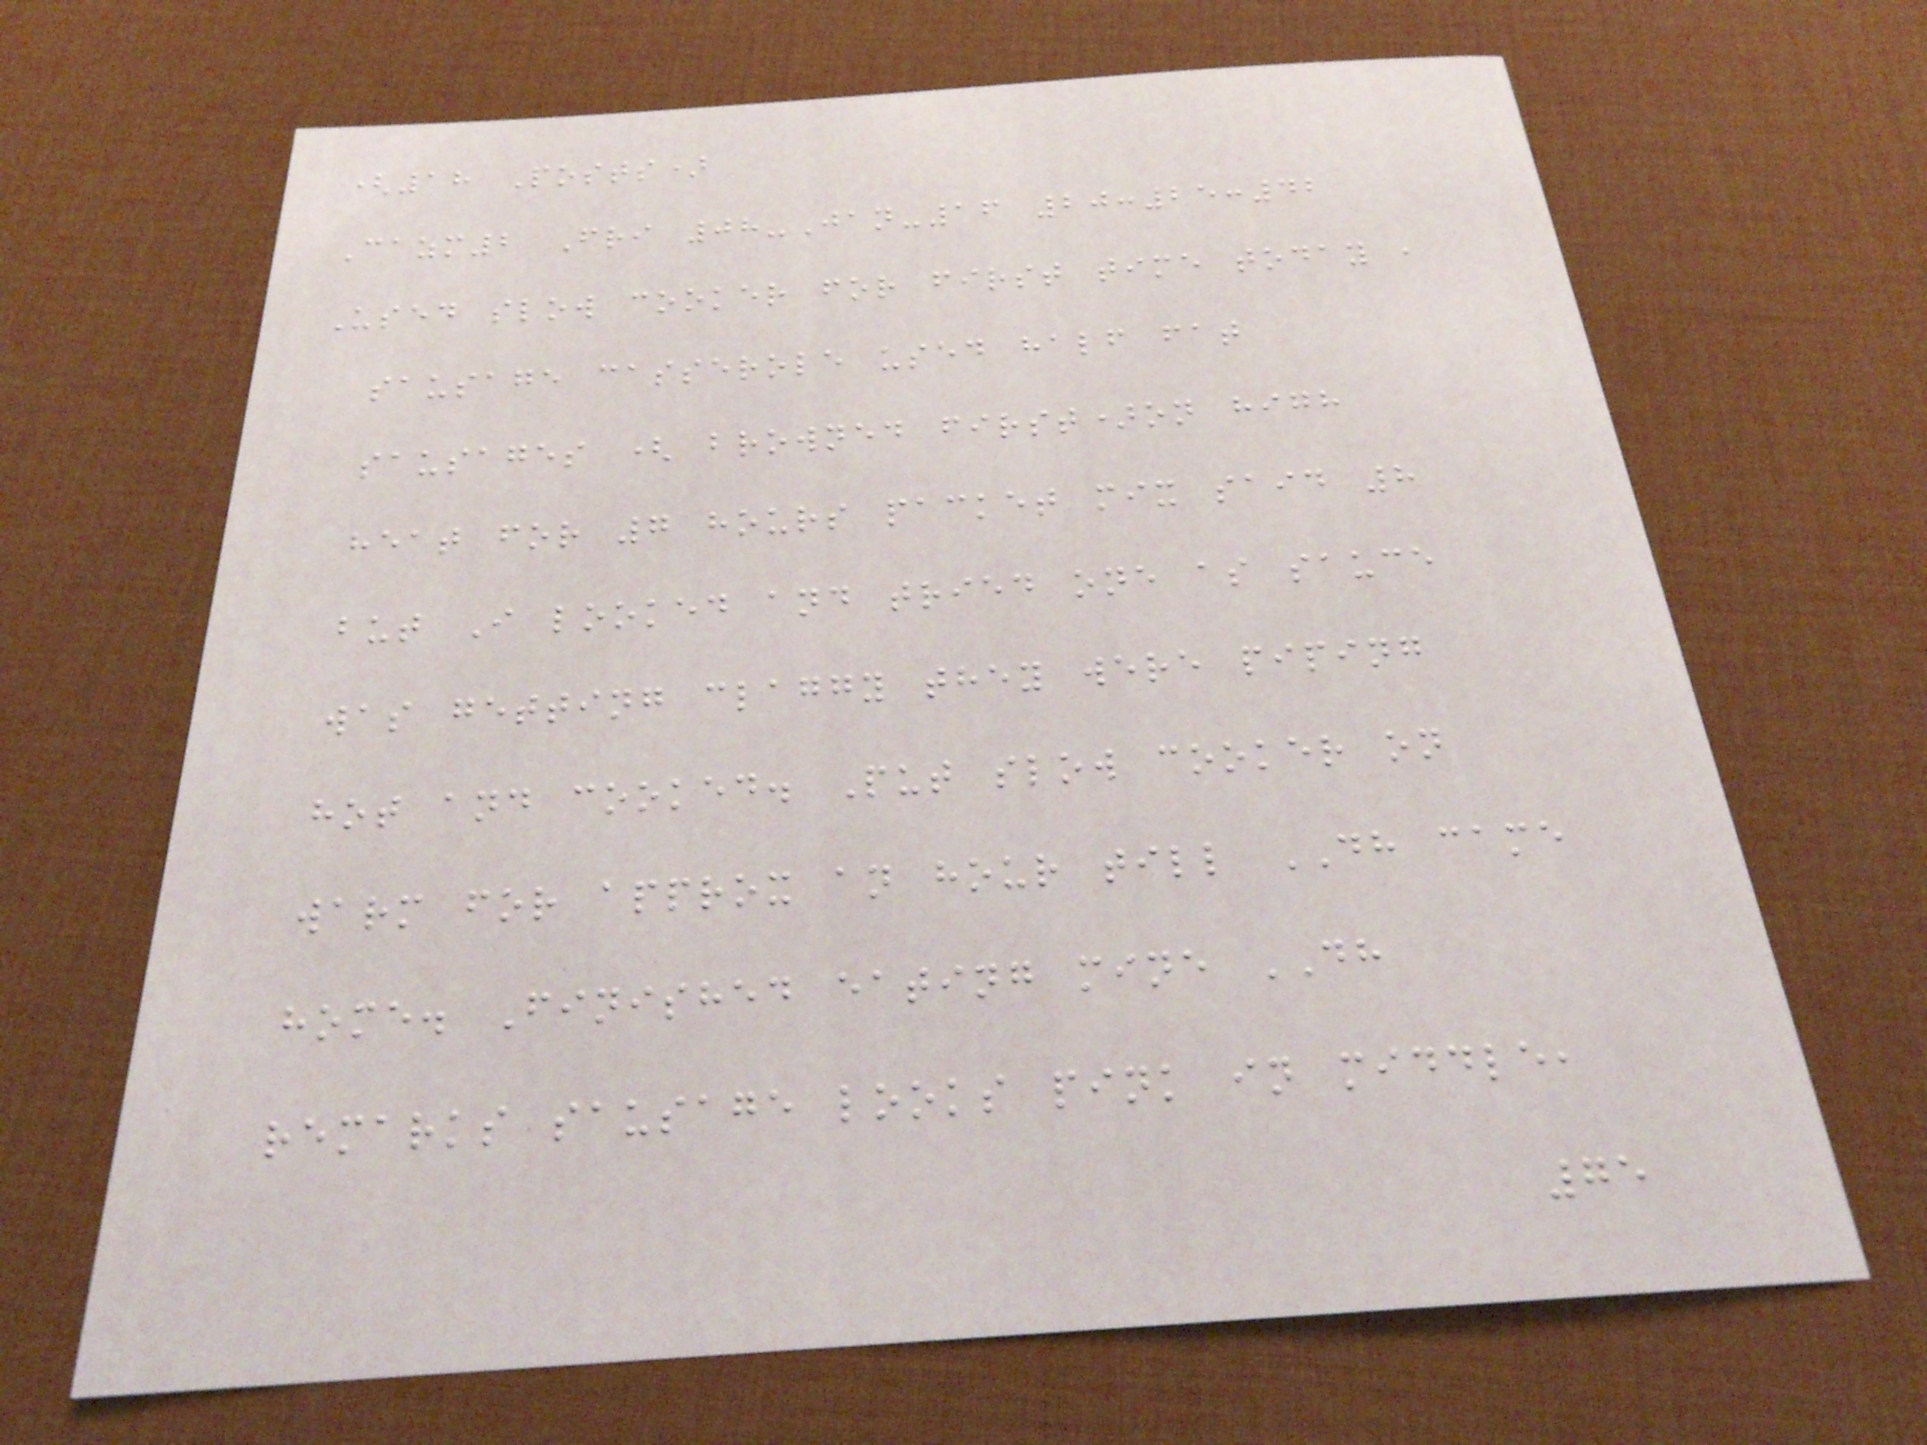(18 Posts)
Cazm2 Fri 08-Jan-16 20:25:42
Used slow cooker for first time today ,
sausage casserole used half fat
sausages ( browned first)on high
heat for 7 hours packet mix said 8
but I looked and tried one as sauce
was getting claggy they were piping
hot and cooked. Put slow cooker on
warm for approx an hour till DH came
home. Finished eating mine DH
remarks sausage looks pink in middle,
75
